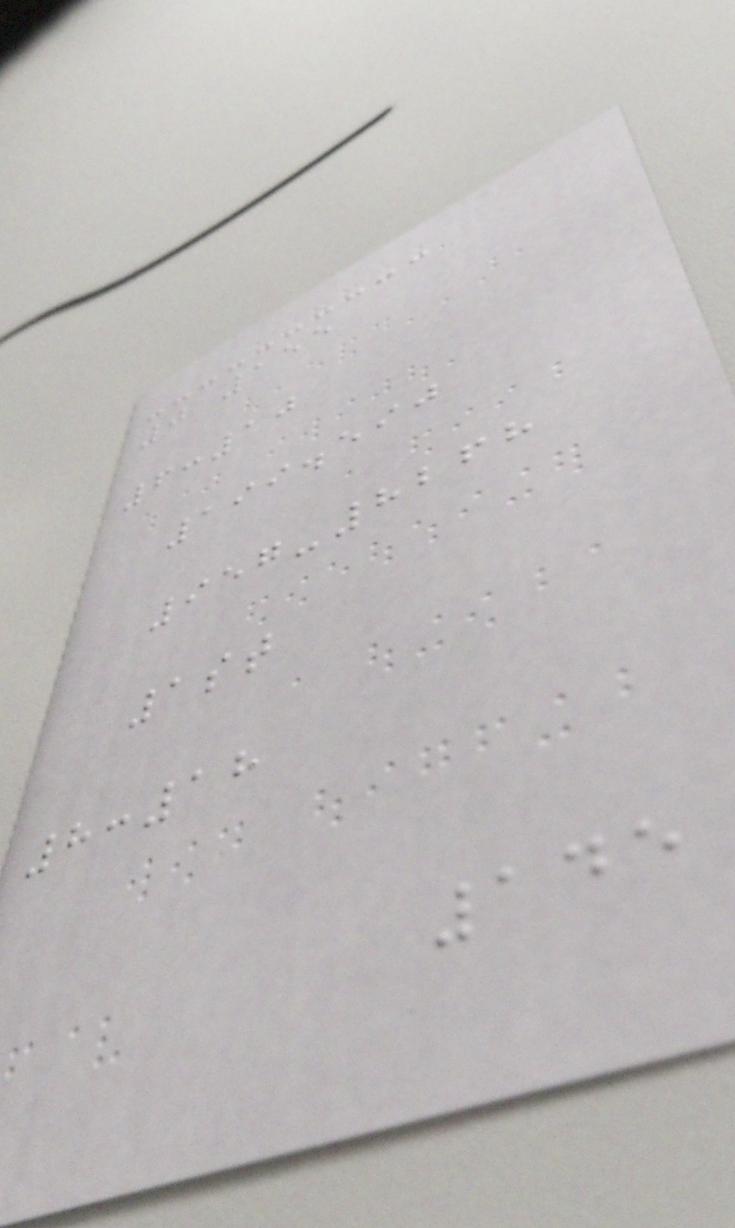0 155
6:10
199.590
957-8268
1st
8:18
145
